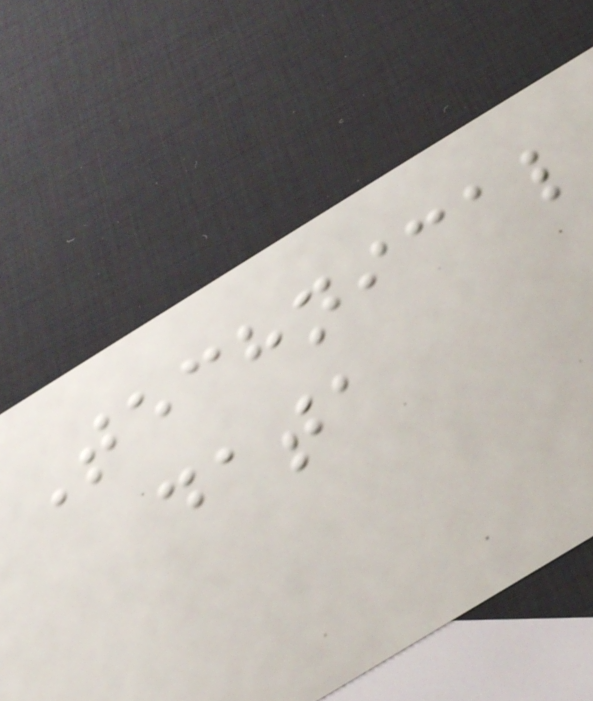Technical
data
